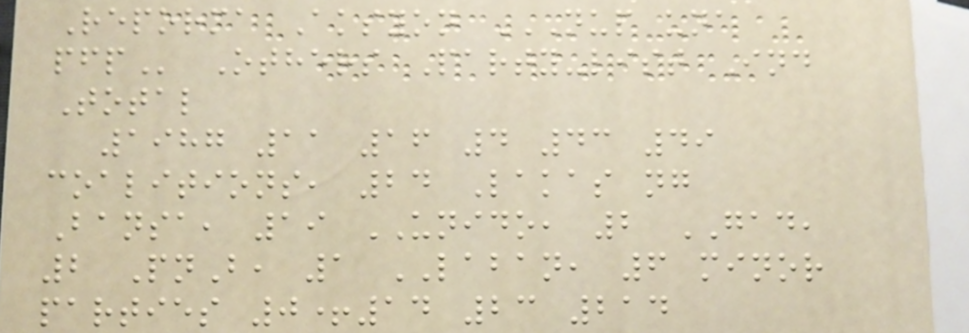Reporma Aksyon NUP UNA
PFP Others Party-list Ind
Total
1987 11 16 4 43 49
coalitions, 24 Lakas ng
Bansa, 19 UNIDO, 2 GAD,
2 PnB, 1 LABAN, 6 minor
parties 0+14 23 214
